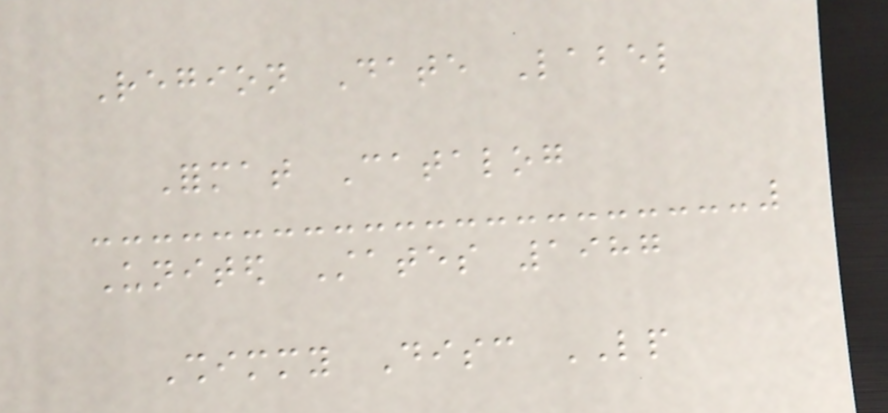Region Date Label
Format Catalog
United States 1987
Shimmy Disc LP
